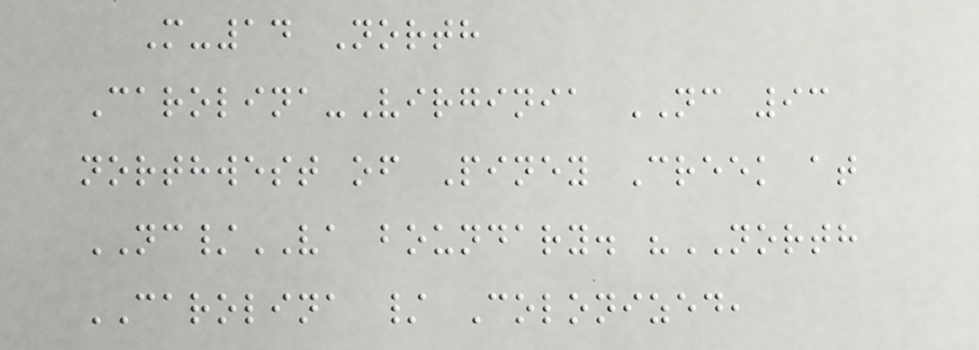M-14 North
Carolina-Virginia NC 93
northwest of Piney Creek at
NC/VA boundary. "NORTH
CAROLINA / Colonized,
